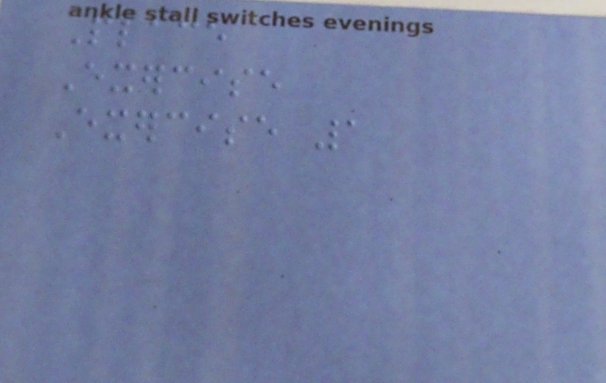Place
Exercise
Exercise 1
